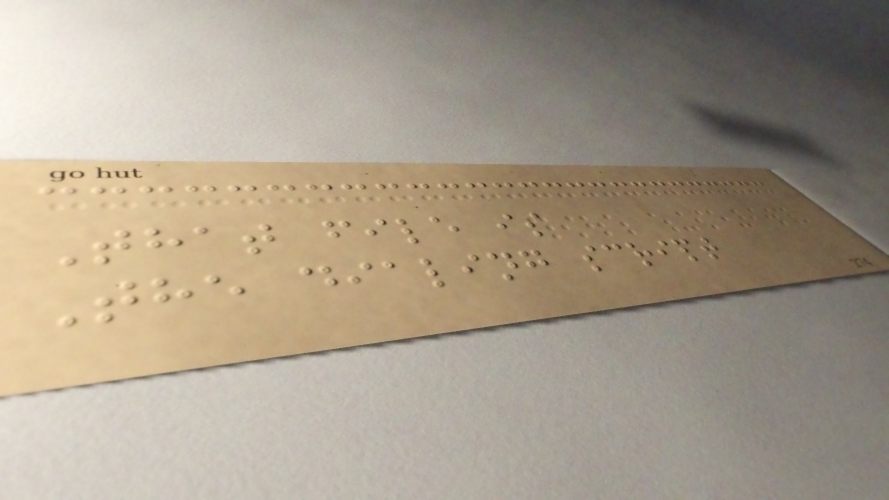That file is
The dialing script
